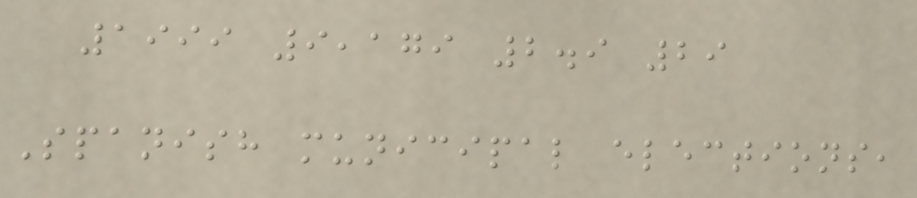1999 9,179 2.9 29
Spanish municipal elections,
